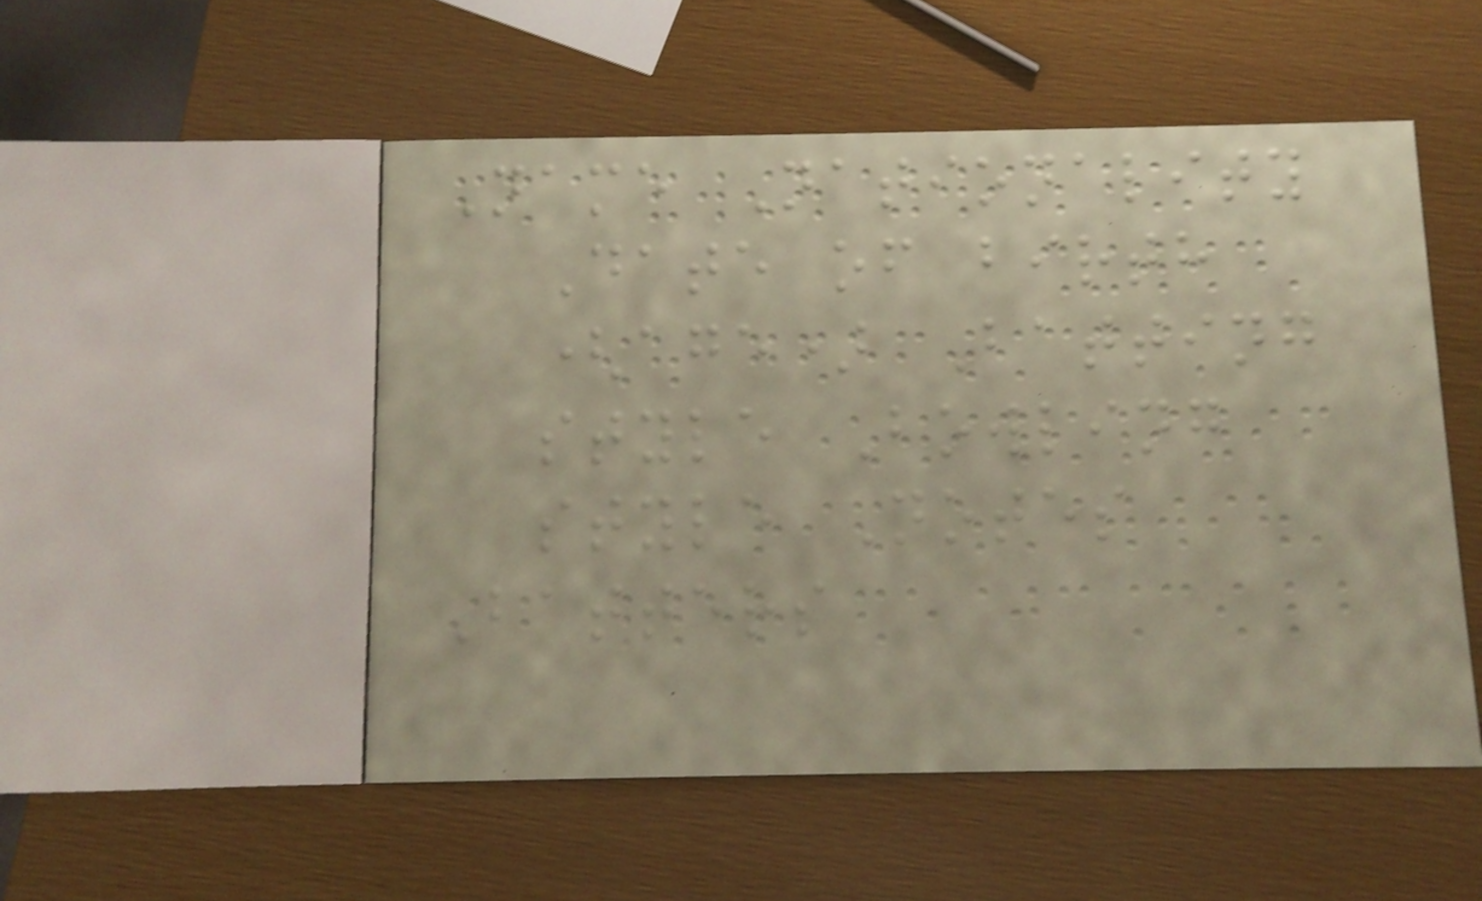Name Nationality
Date of birth
(age) Batting
style Bowling
style Notes
Batters
